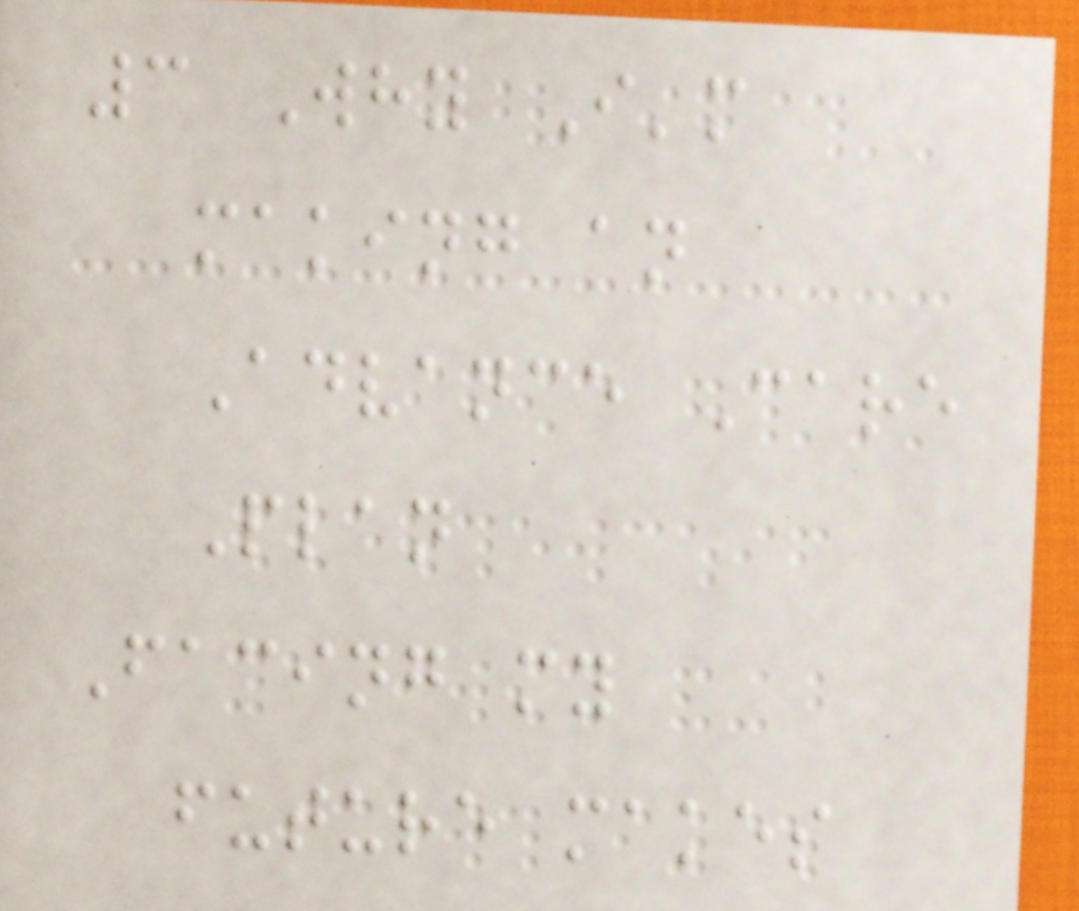3 Why I'm
making an
Advance Care
Plan
Facing my
future makes
